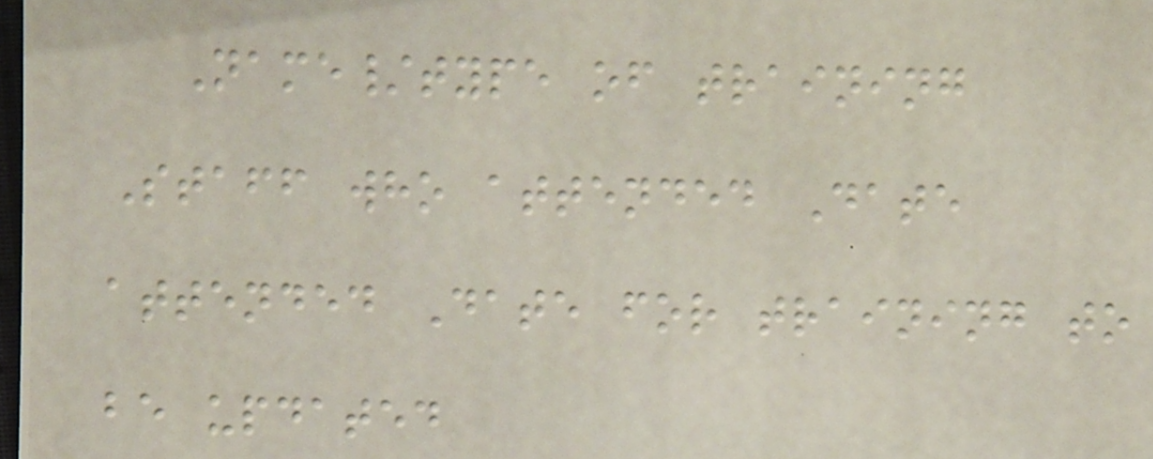Name/type of training
Staff who attended Date
attended Date for training to
be updated
